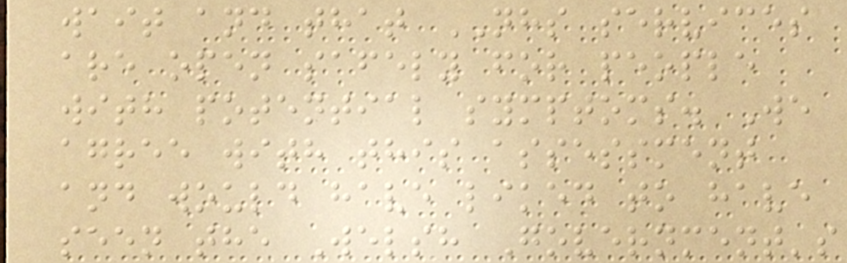wait and that NHS services
are open safely for people
with potential symptoms. We
agree with this assessment
and would have liked to have
seen the Welsh Government's
